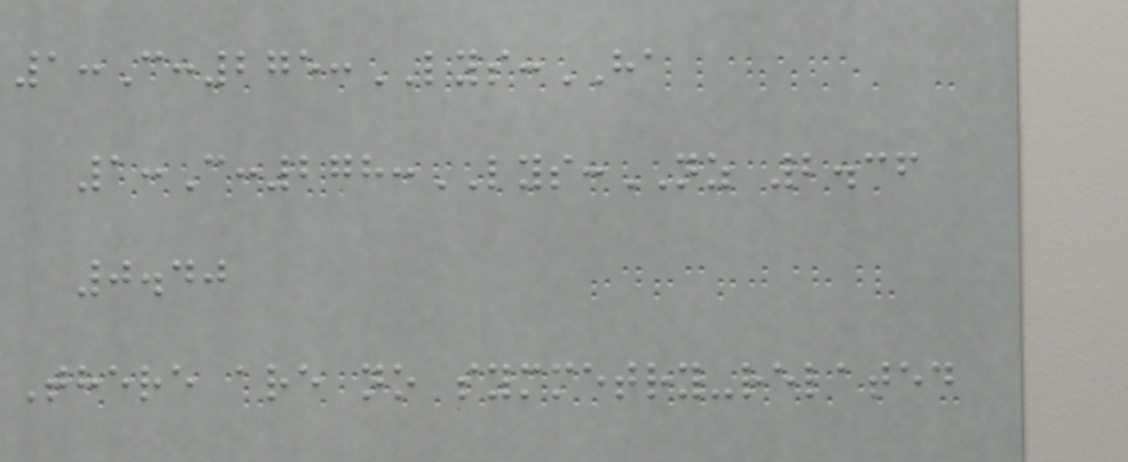1:C:275:LYS:HA
1:C:278:LYS:NZ 2.36
0.40
There are no symmetry-related
